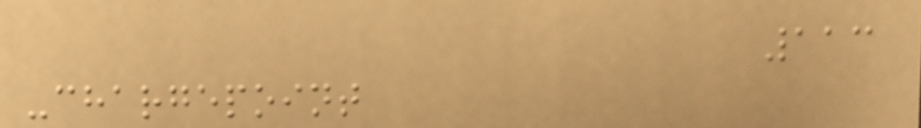113
-chargepoint
